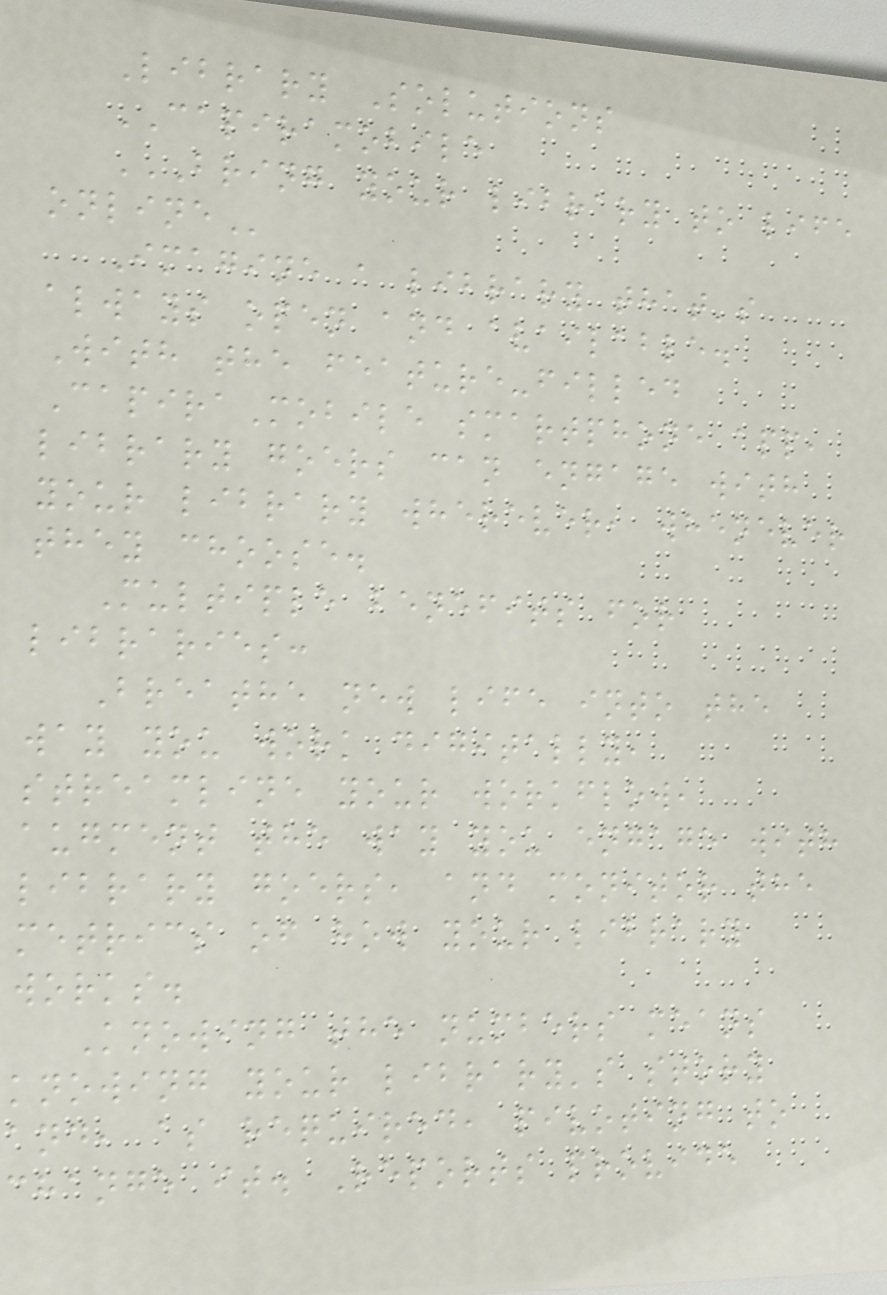Library Solutions
CAPIRAMOBILE
BRING YOUR LIBRARY TO LIFE
ONLINE
Imagine a library that's
always open and available.
With the feature-filled
CapiraMobile smartphone app,
library goers can engage with
your library wherever, whenever
they choose.
Multiple benefits for
libraries:
Breathe new life into the
way you work digitally,
streamline your workflow,
augment the way you engage with
library goers, and monitor the
metrics of how your library
works.
Knowing the numbers means
knowing your library's story
and, as required, pivoting to
change it. Reports provide
